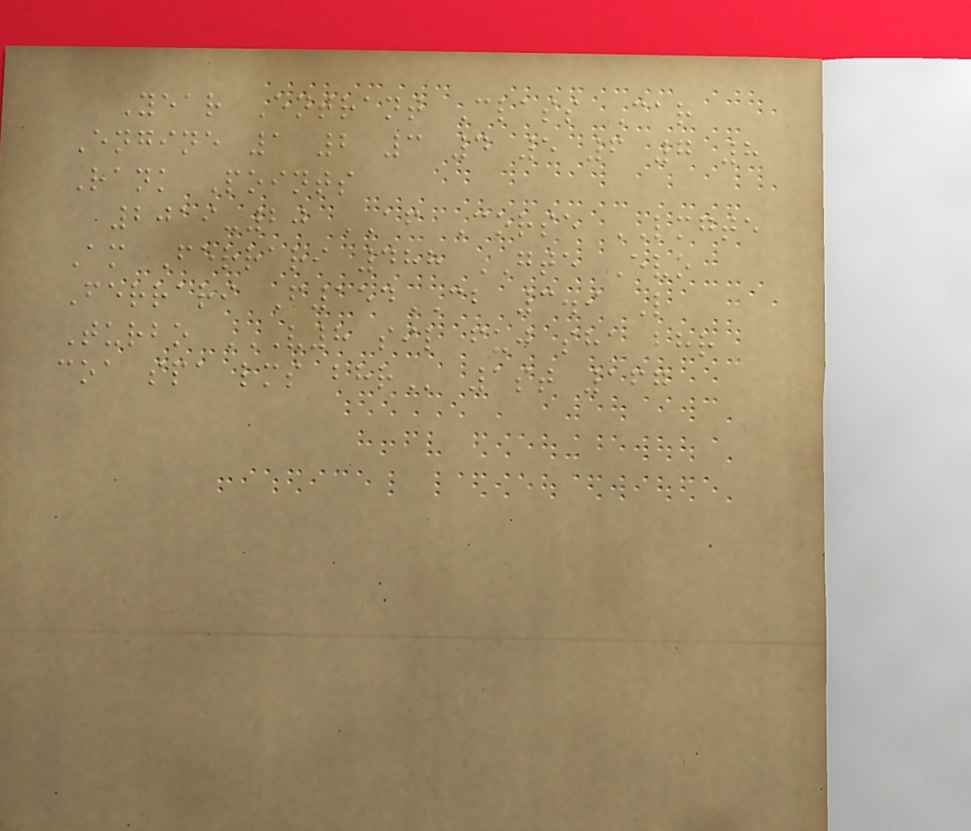Year Entrant Class Car
Engine 1 2 3 4 5 6 7 8
Rank Points
2019-20 AF Corse LMGTE
Am Ferrari 488 GTE Evo
Ferrari F154CB 3.9 L
Turbo V8 SIL FUJ SHA BHR
COA SPA LMS BHR 1st 167
